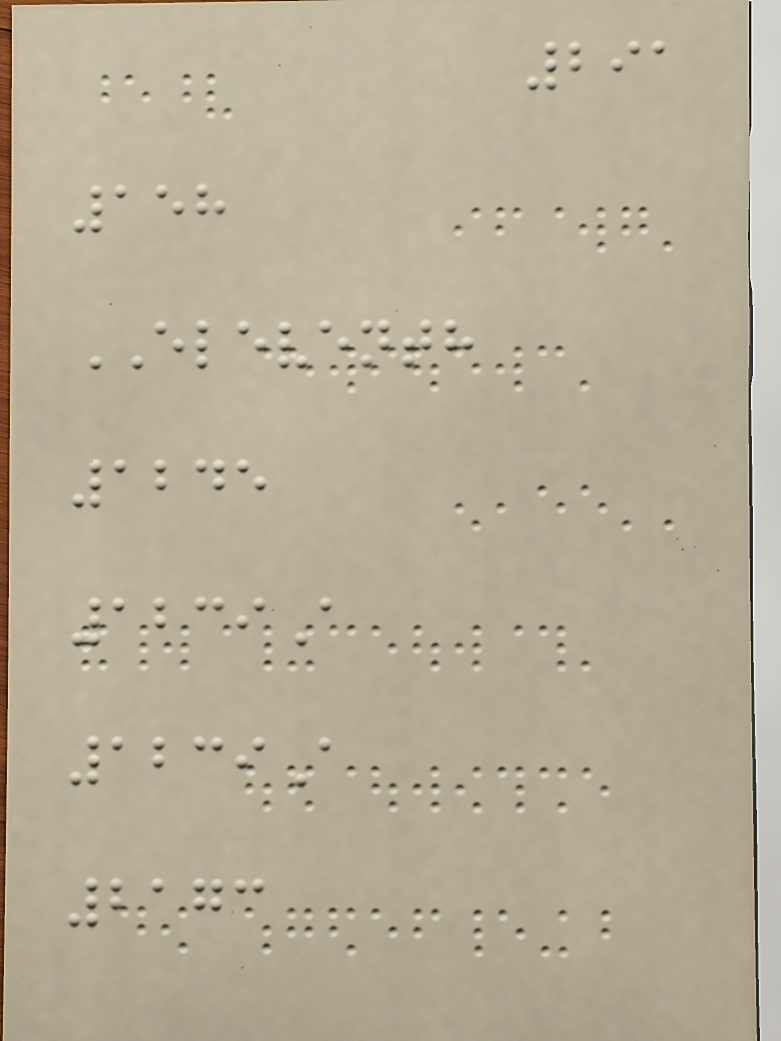291
158
ELEVENTH
1245
1239A
1239A
2173
